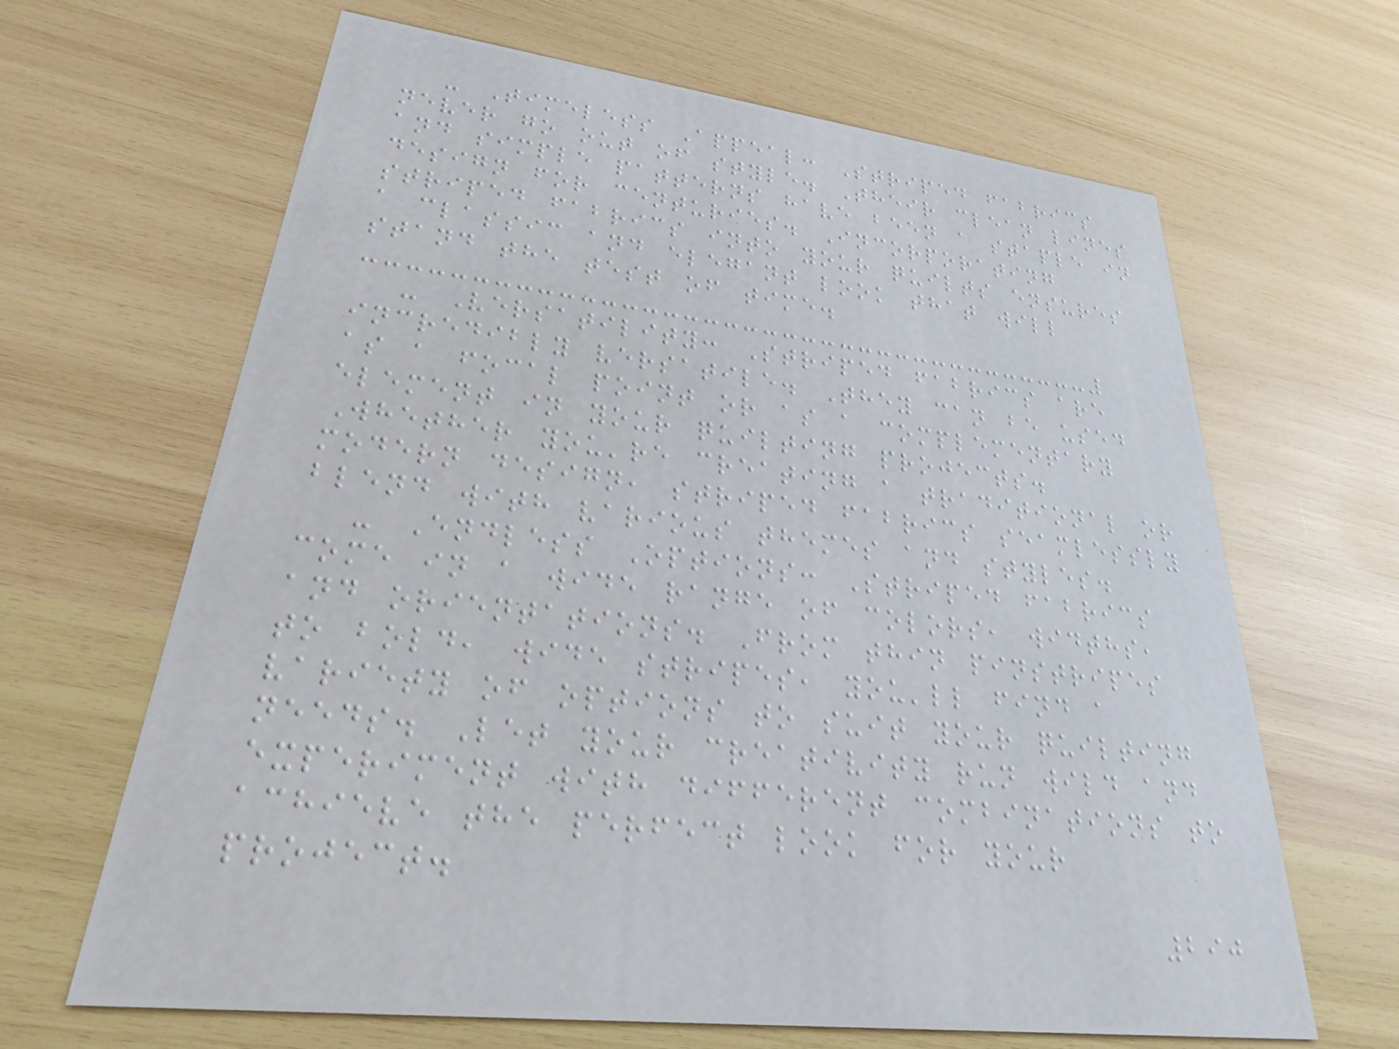- Timeless Appeal: Striped fabrics
never go out of style. Their clean lines
and simple patterns have been a staple in
design for centuries. Incorporating
striped fabrics into your quilts ensures
a classic and elegant look that will
stand the test of time.
- Versatility: Striped fabrics are
incredibly versatile. They can be used
as a focal point or as a complementary
element in your quilting projects.
Whether you're creating a traditional or
modern design, striped fabrics seamlessly
blend with various themes and styles.
- Endless Options: Striped fabrics
come in a wide range of colors, widths,
and orientations. From thin pinstripes
to bold, wide stripes, you'll find a
variety of options to suit your quilting
needs. Let your creativity run wild and
experiment with different combinations to
achieve the perfect look for your
project.
290
